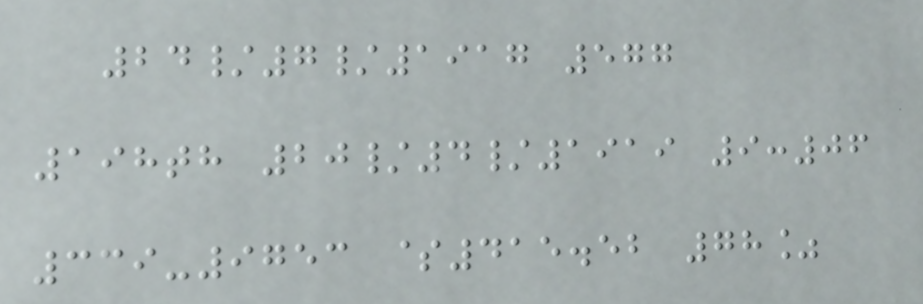24/7/1917 577
198th 20/4/1919 9:06
339-9753 $415.52 78%
